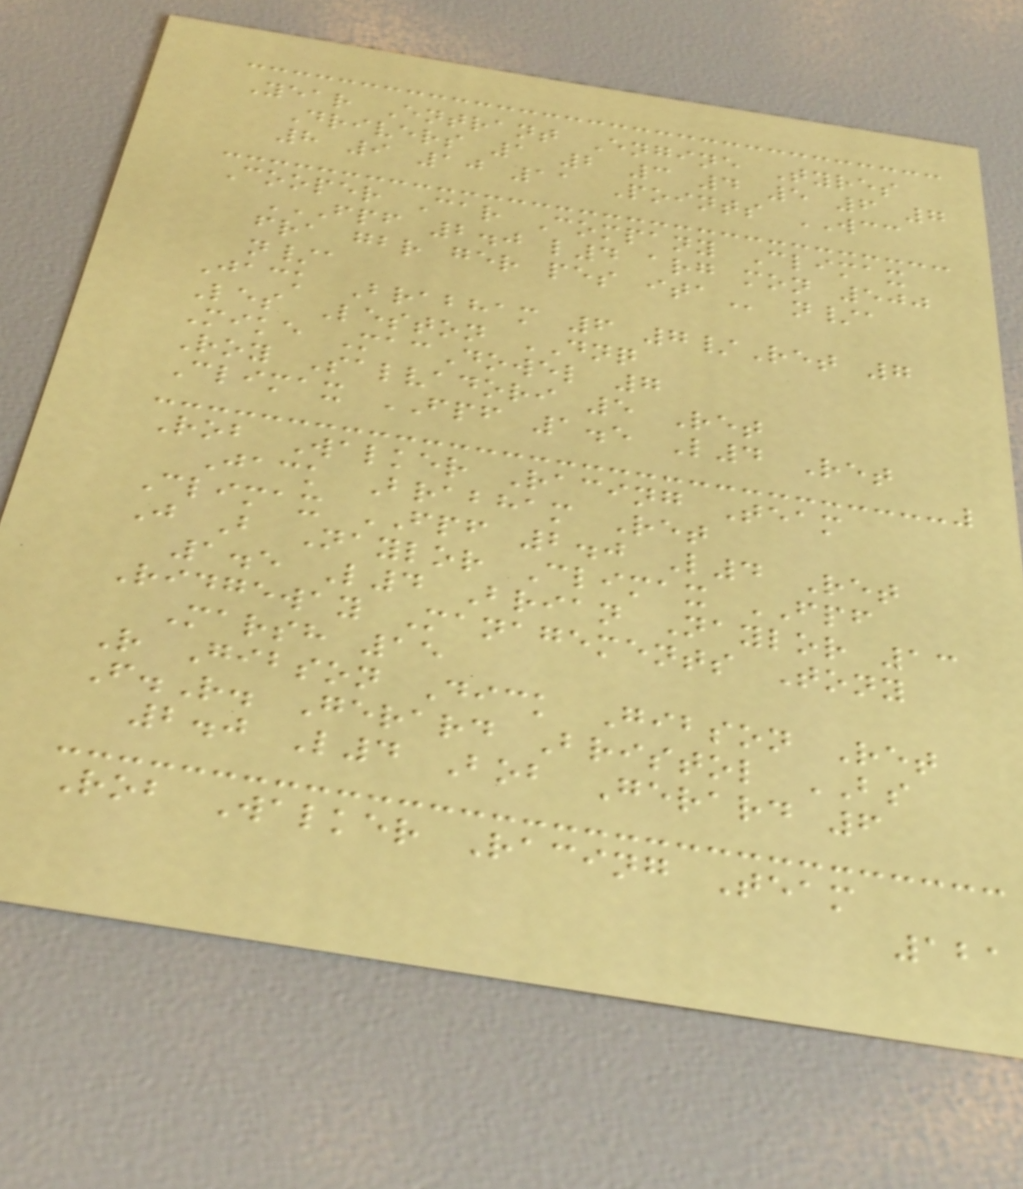Year Entrant Engine Tyres
Drivers 1 2 3 4 5 6 7
8 9 10 11 Points WCC
Cooper Car Company Climax
FPF 2.0 L4 ARG MON 500
FRA GBR GER PES ITA n/a
n/a
Jack Brabham 6 7/Ret 7
Les Leston DNQ
Mike MacDowel 7
Roy Salvadori 5 Ret
Climax FPF 1.5 L4 Ret
Rob Walker Racing Team
Jack Brabham Ret
Climax FPF 2.0 L4 Ret
J B Naylor Climax FPF
1.5 L4 Brian Naylor 13
Ridgeway Managements Tony
Marsh 15
R Gibson Dick Gibson Ret
F.R. Gerard Bristol BS
2.0 L4 Bob Gerard 6
Rob Walker Racing Team
121
